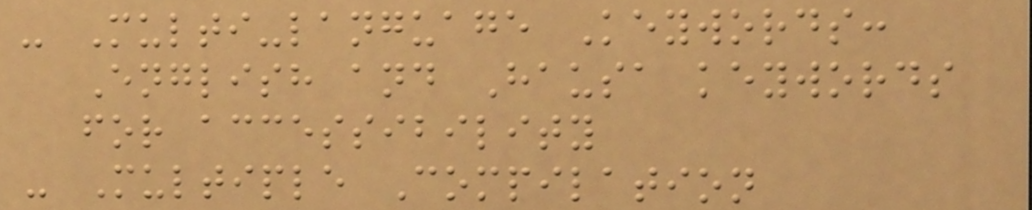- Multi-language Keywords:
English and Hausa keywords
for accessibility
- Multiple Compilation
